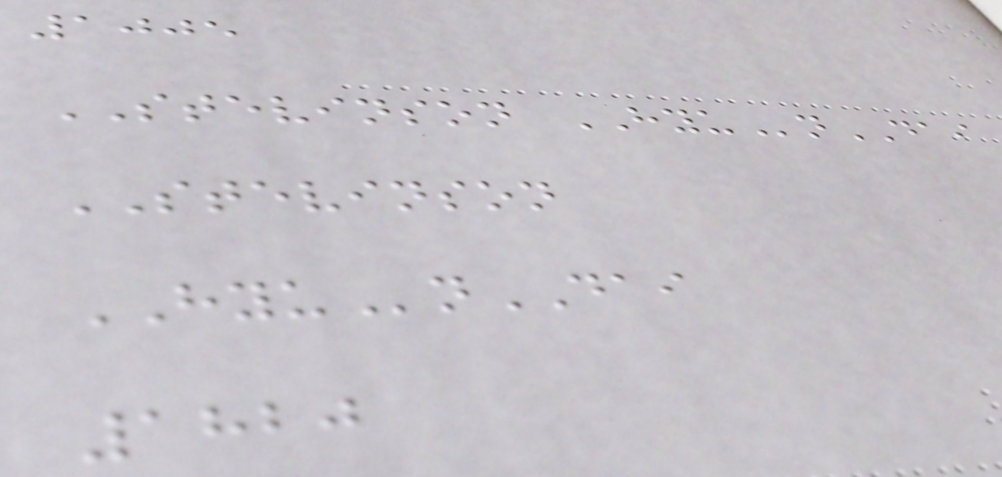1005
STEVINSON HYUnDAI
STEVINSON
HYUnDAI
1820
